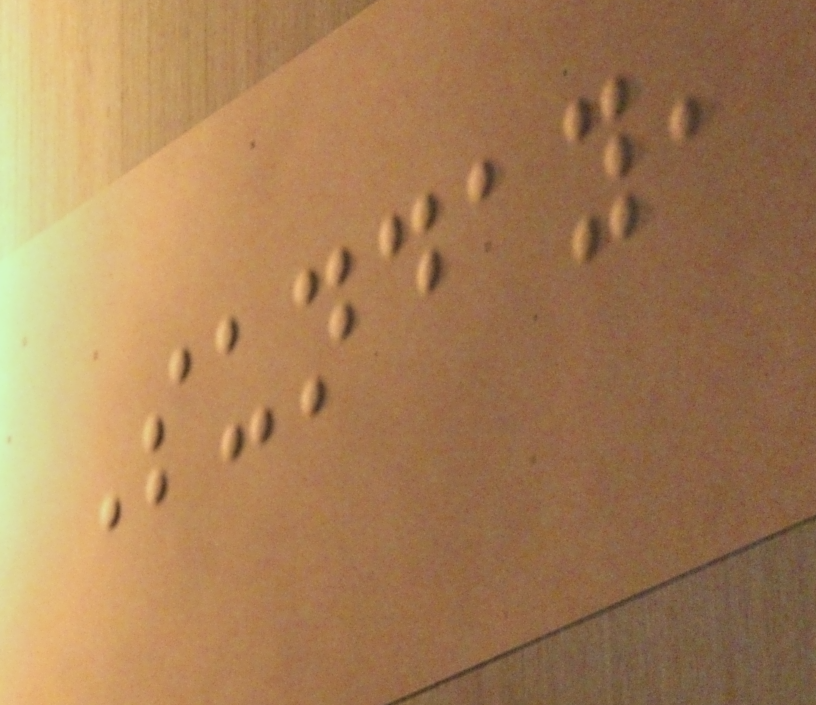Sunday,
